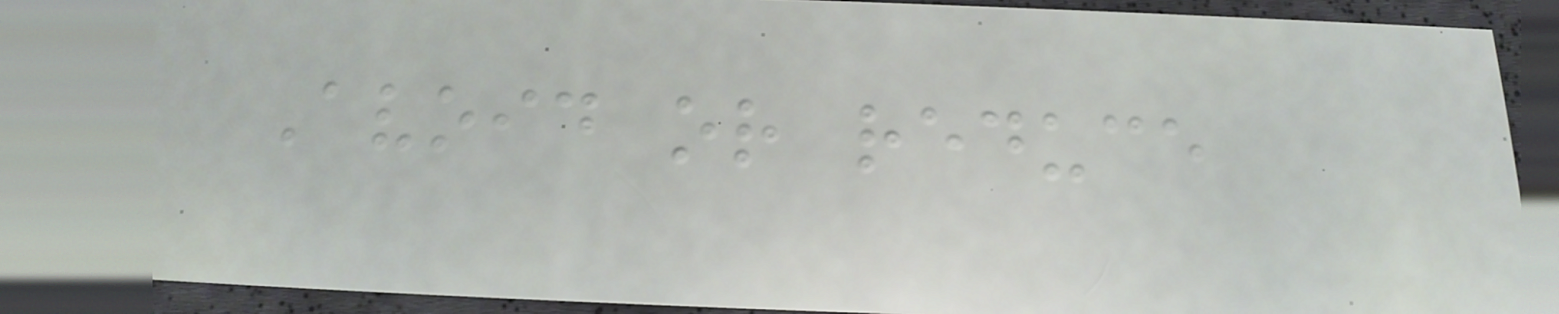Avoid or reduce
